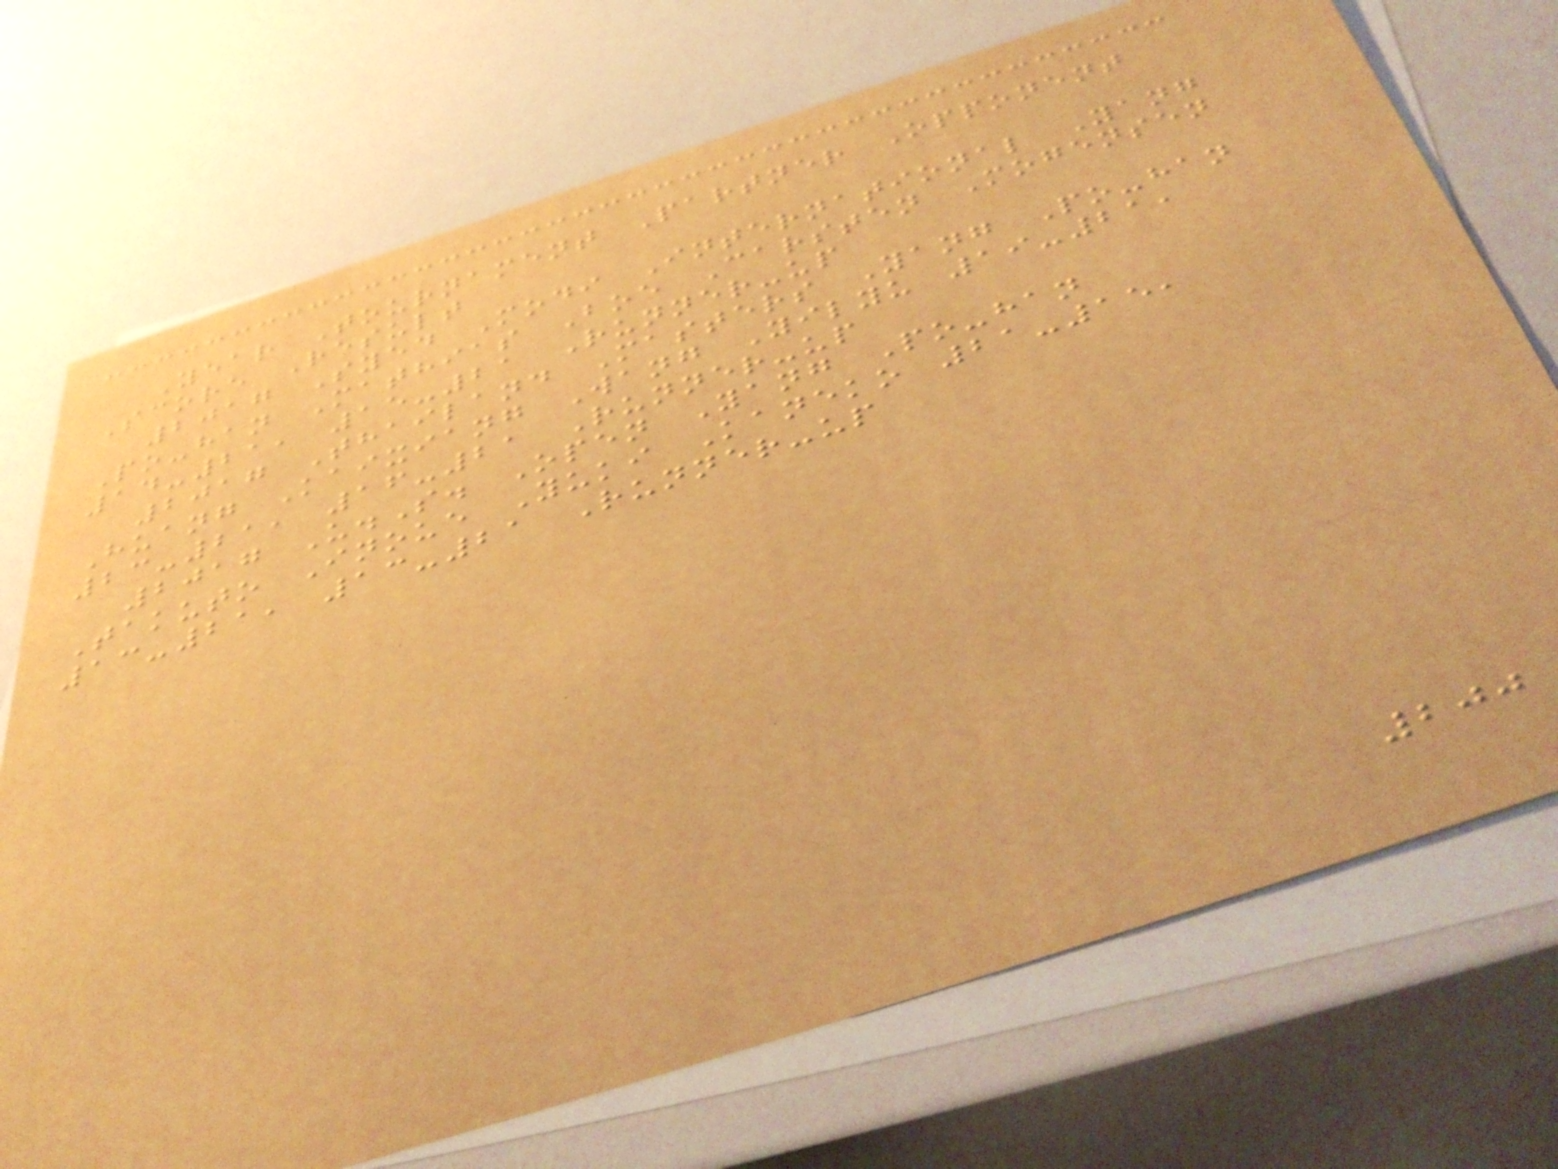Year Tournament Partner Opponent
Score Result
2017 Syed Modi International Yang
Po-han Mathias Boe Carsten Mogensen
14-21, 15-21 Runner-up
2017 Thailand Masters Yang Po-han
Huang Kaixiang Wang Yilyu 19-21,
23-21, 16-21 Runner-up
2017 U.S. Open Yang Po-han
Takuto Inoue Yuki Kaneko 21-15,
13-21, 13-21 Runner-up
200
